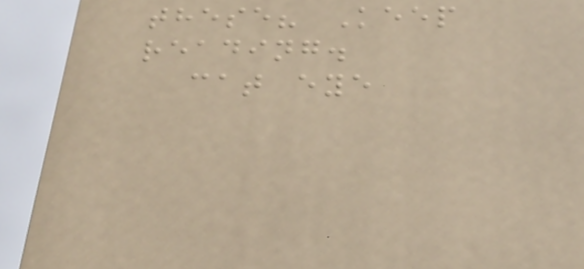these? Keep
reading.
cat eye
